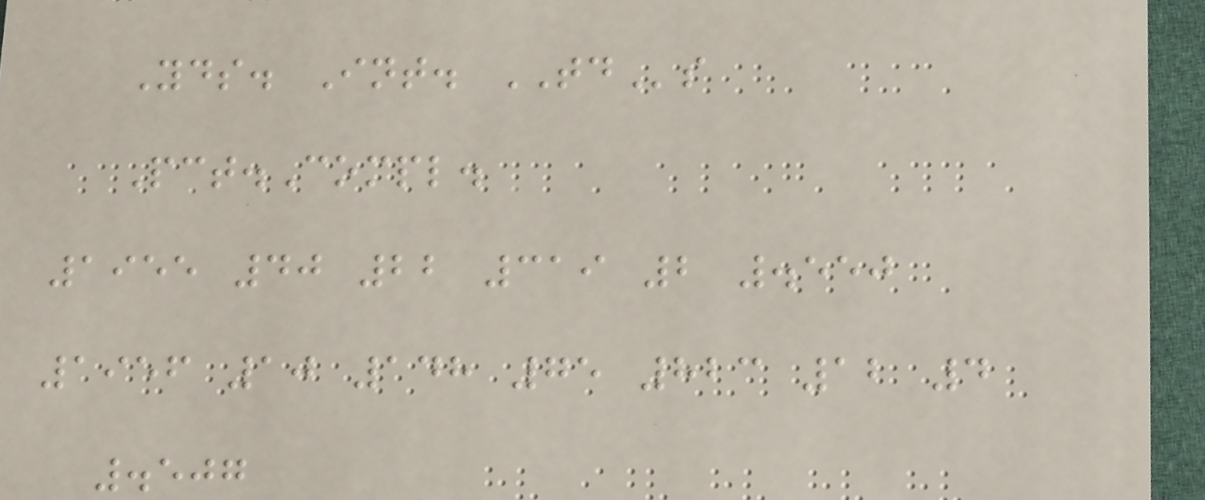Yds. Int. TDs
Pct.Compl.
1955 40 22 319 2 .550
1956 10 148 75 823 12 4
.507
